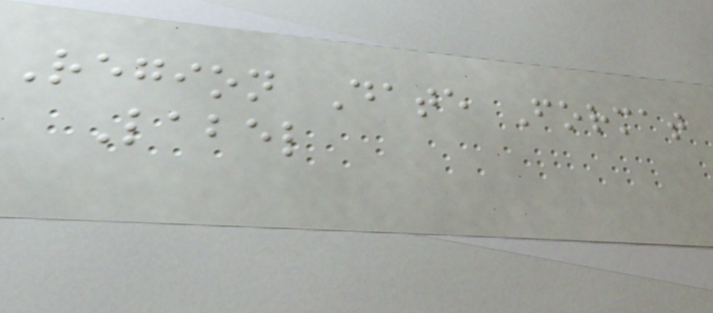Region Date Format
Label
